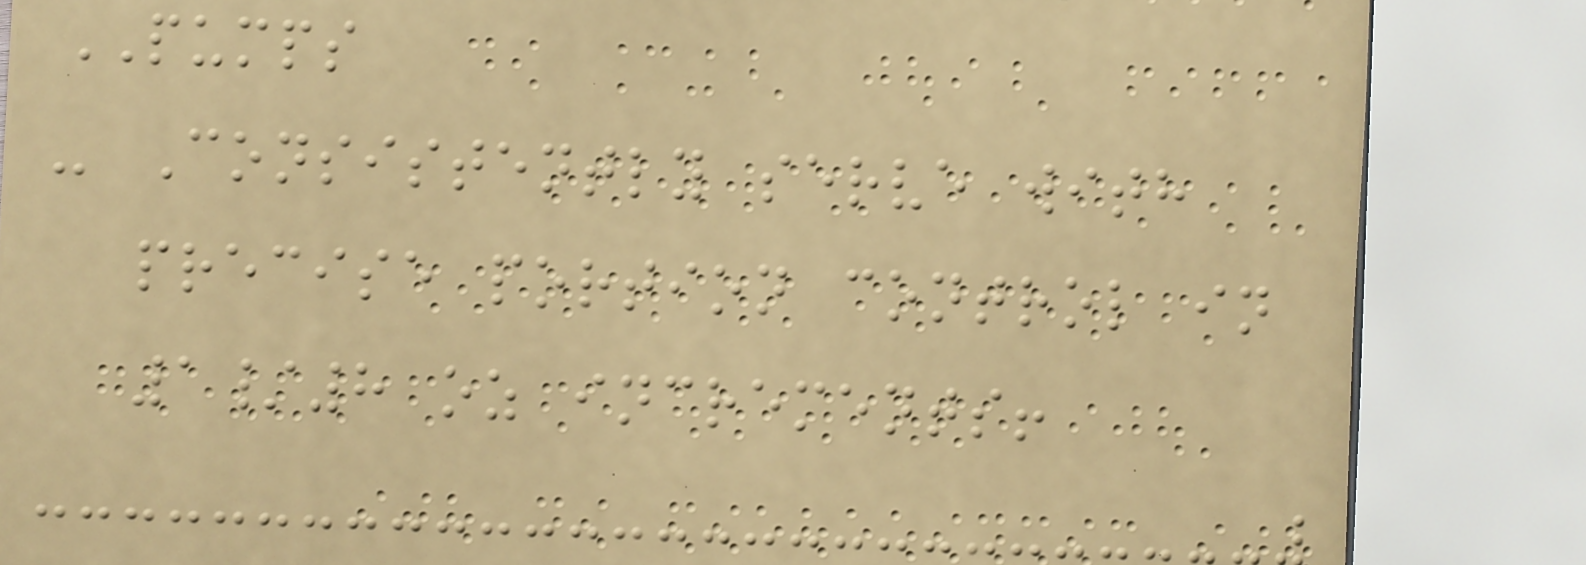PUMPS
- Consistently serve with
precise portion control in
1/8 oz increments!
